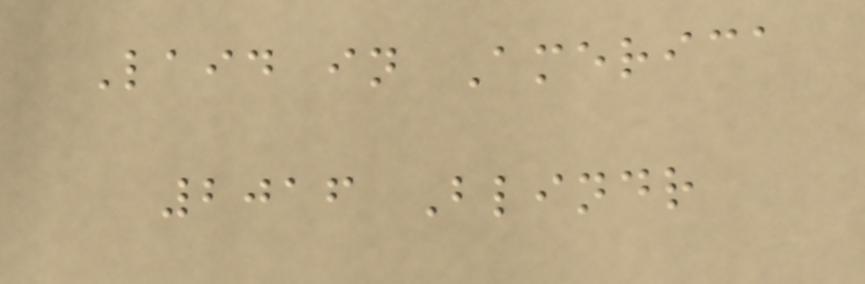Laid in America
2016 Blindr
